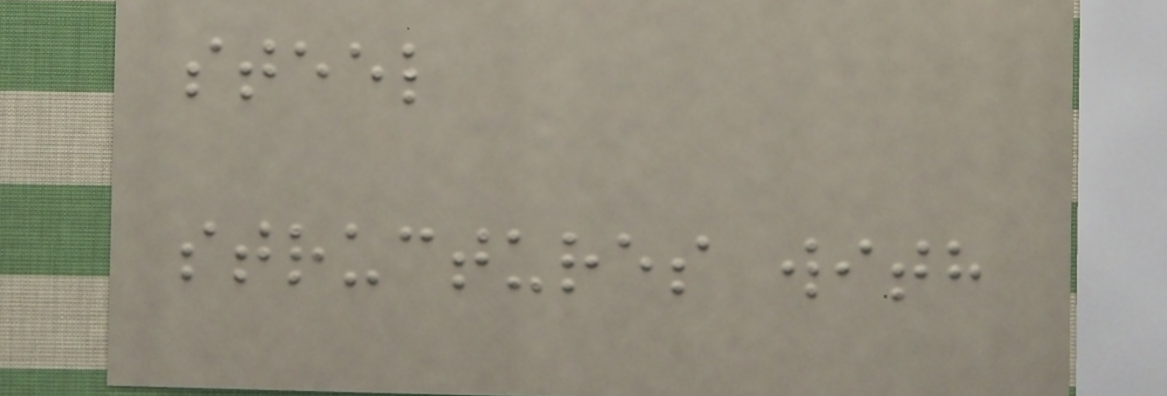steel
structures with
